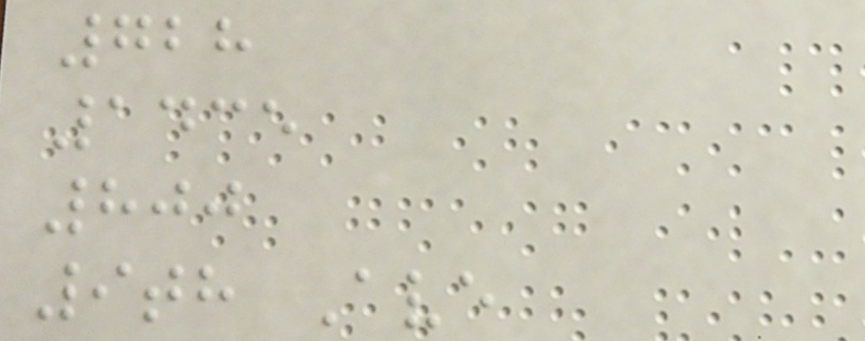728
1435
800
9th Ave
